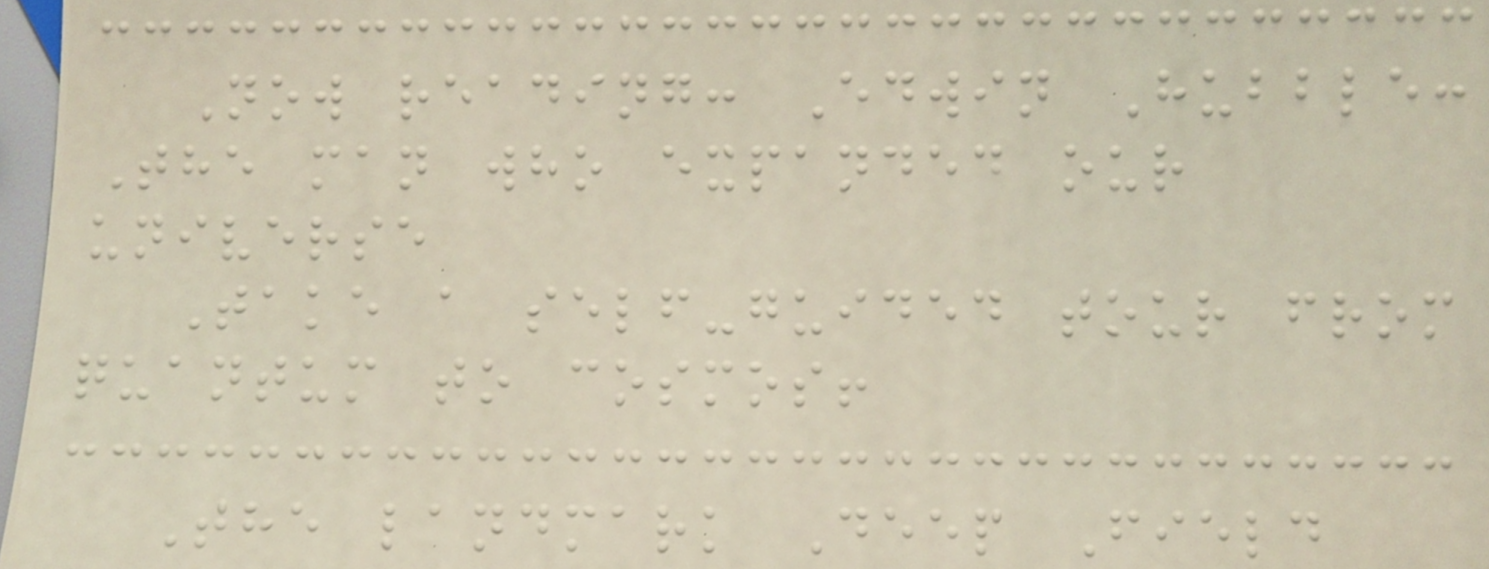Now reading: Edwin Hubble:
The man who expanded our
universe
Take a self-guided tour from
quantum to cosmos!
The landmark Deep Field
